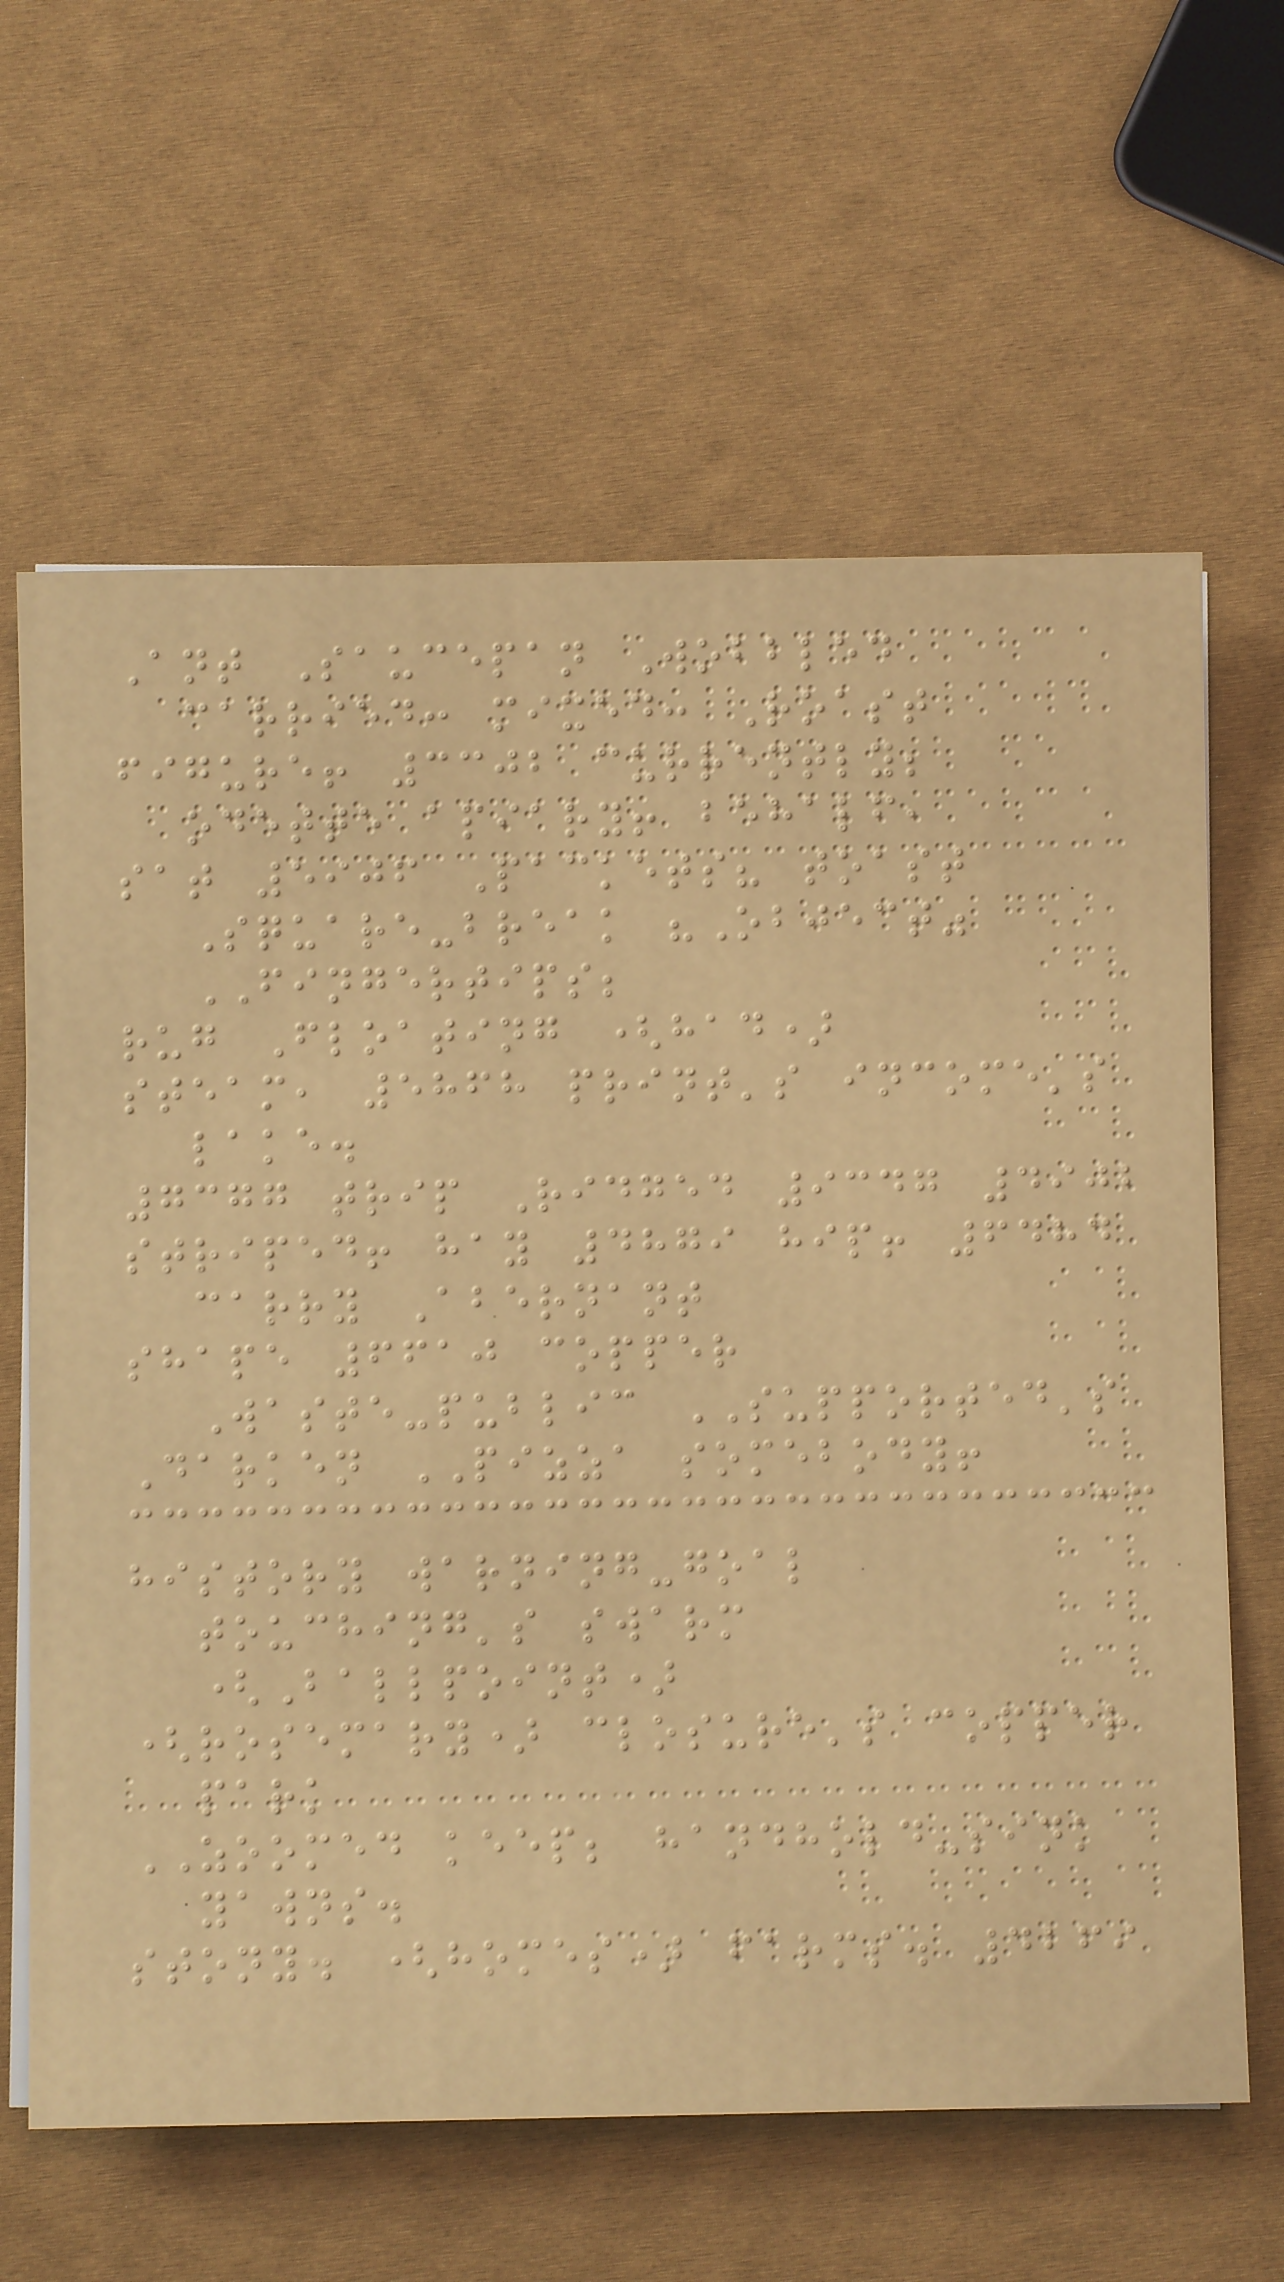Ant Saucepan Wobbled
carried: mixed: Roast
figure! 3302 currently;
odette apiary! behalf,
sat 5906 Packets? toast
Square-break "Object"
FINGERTIPS;
rug Floating (had)
steam, 5868 print's income's
lake.
7377 trip Ridged 9347 4902
striped! hay 4879 hip! 6484
carry Abernant
shape 6610 copper
Waste-public SUPPORTED's
Darken PIZZA somebody!
history warning-goal
touching's swarm
(Ballpoint)
(rosemary) closure's copper
park
ZOOMED keep; handhold-sink
yawns.
stony. (homes) farms. 4269
